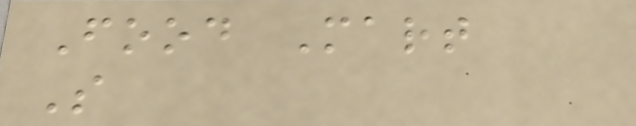Food Mart
S
